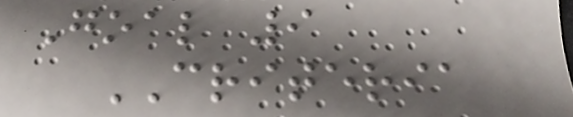Goal 9
CRITERIA
